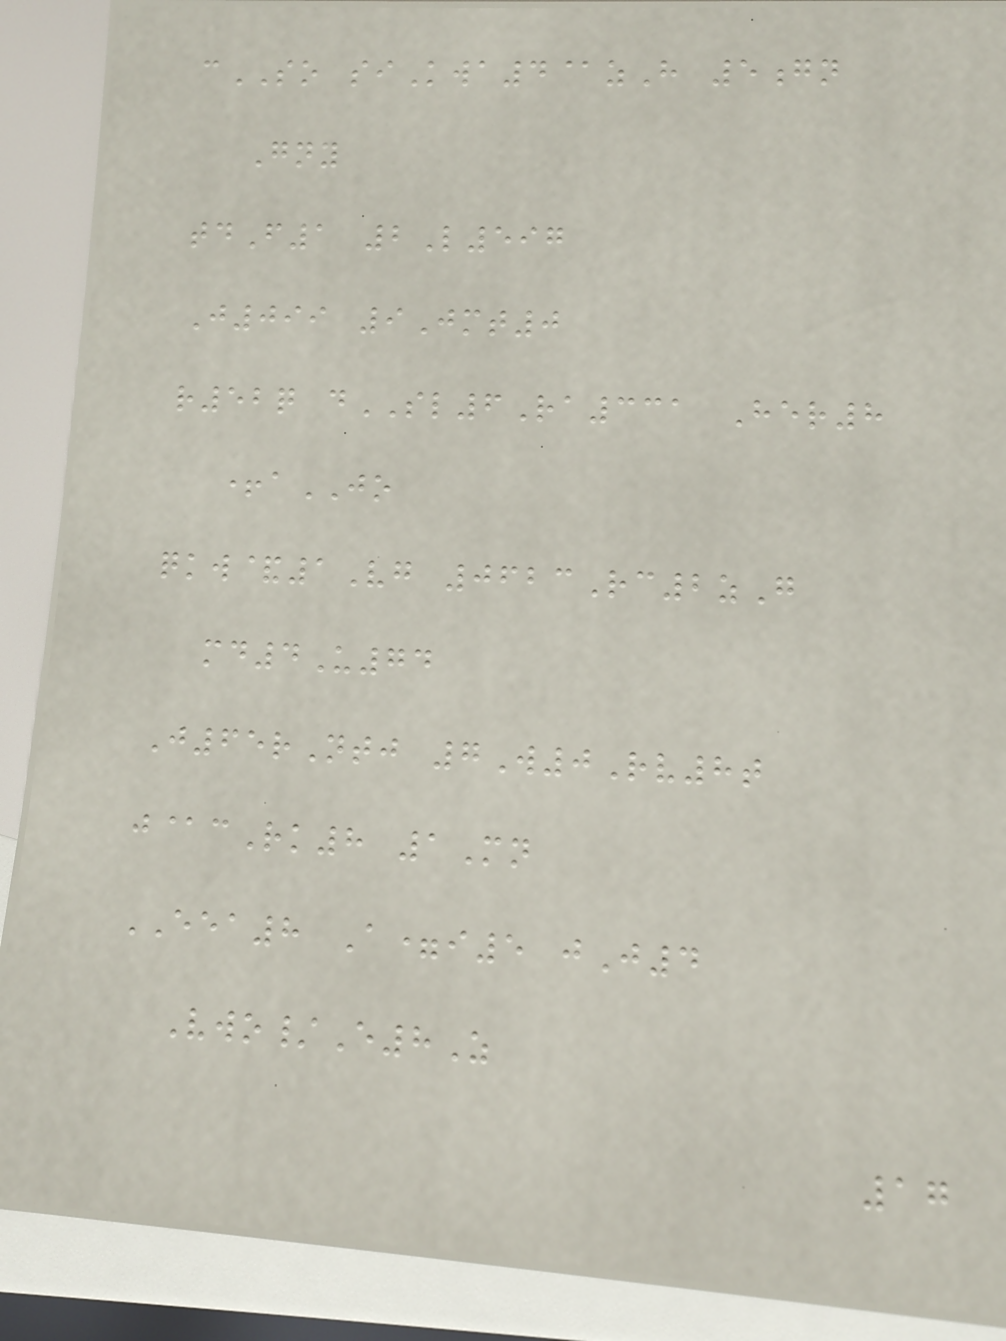cSO siKwa4@zH 5gn
Gny
tdF1 2L597
J099 9Jmt0
r52q dSL6Ra331 Her8
+aJO
qkw&1Vg 0623Rc2zG
md4U74
J65rNtj 7W0Rv8t
j@cRk8 1Mn
EEA8 A=i5 jJ4
Vwo/E8Z
17
